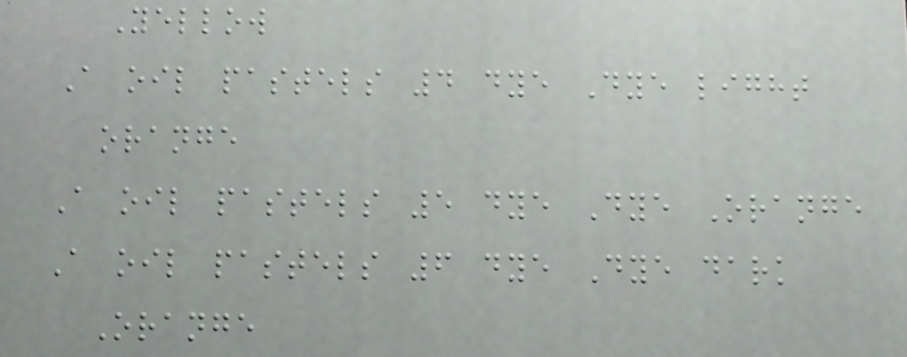Yellow
A oil pastels 4 dye Dye light
orange
A oil pastels 5 dye Dye Orange
A oil pastels 6 dye Dye dark
Orange
